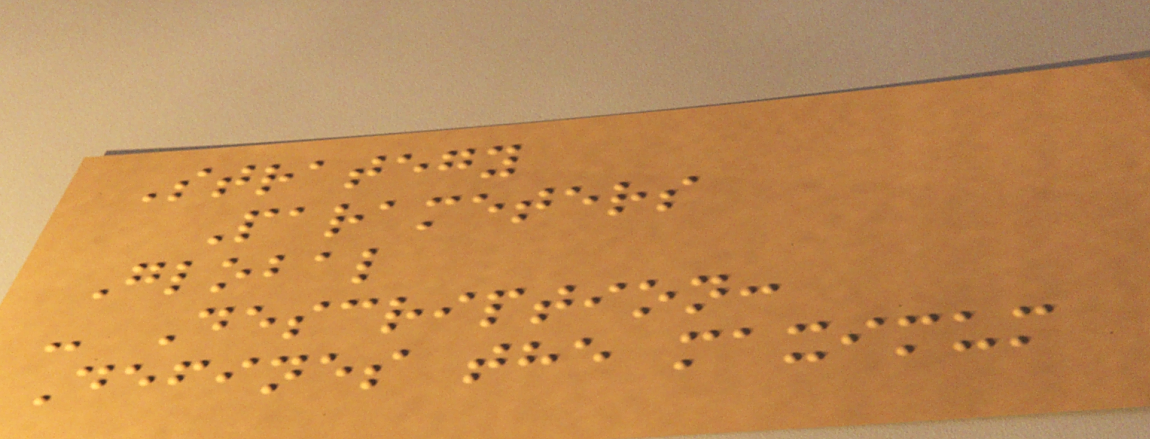Strategy
Parameters
Global
- Description:
Defines the maximum
